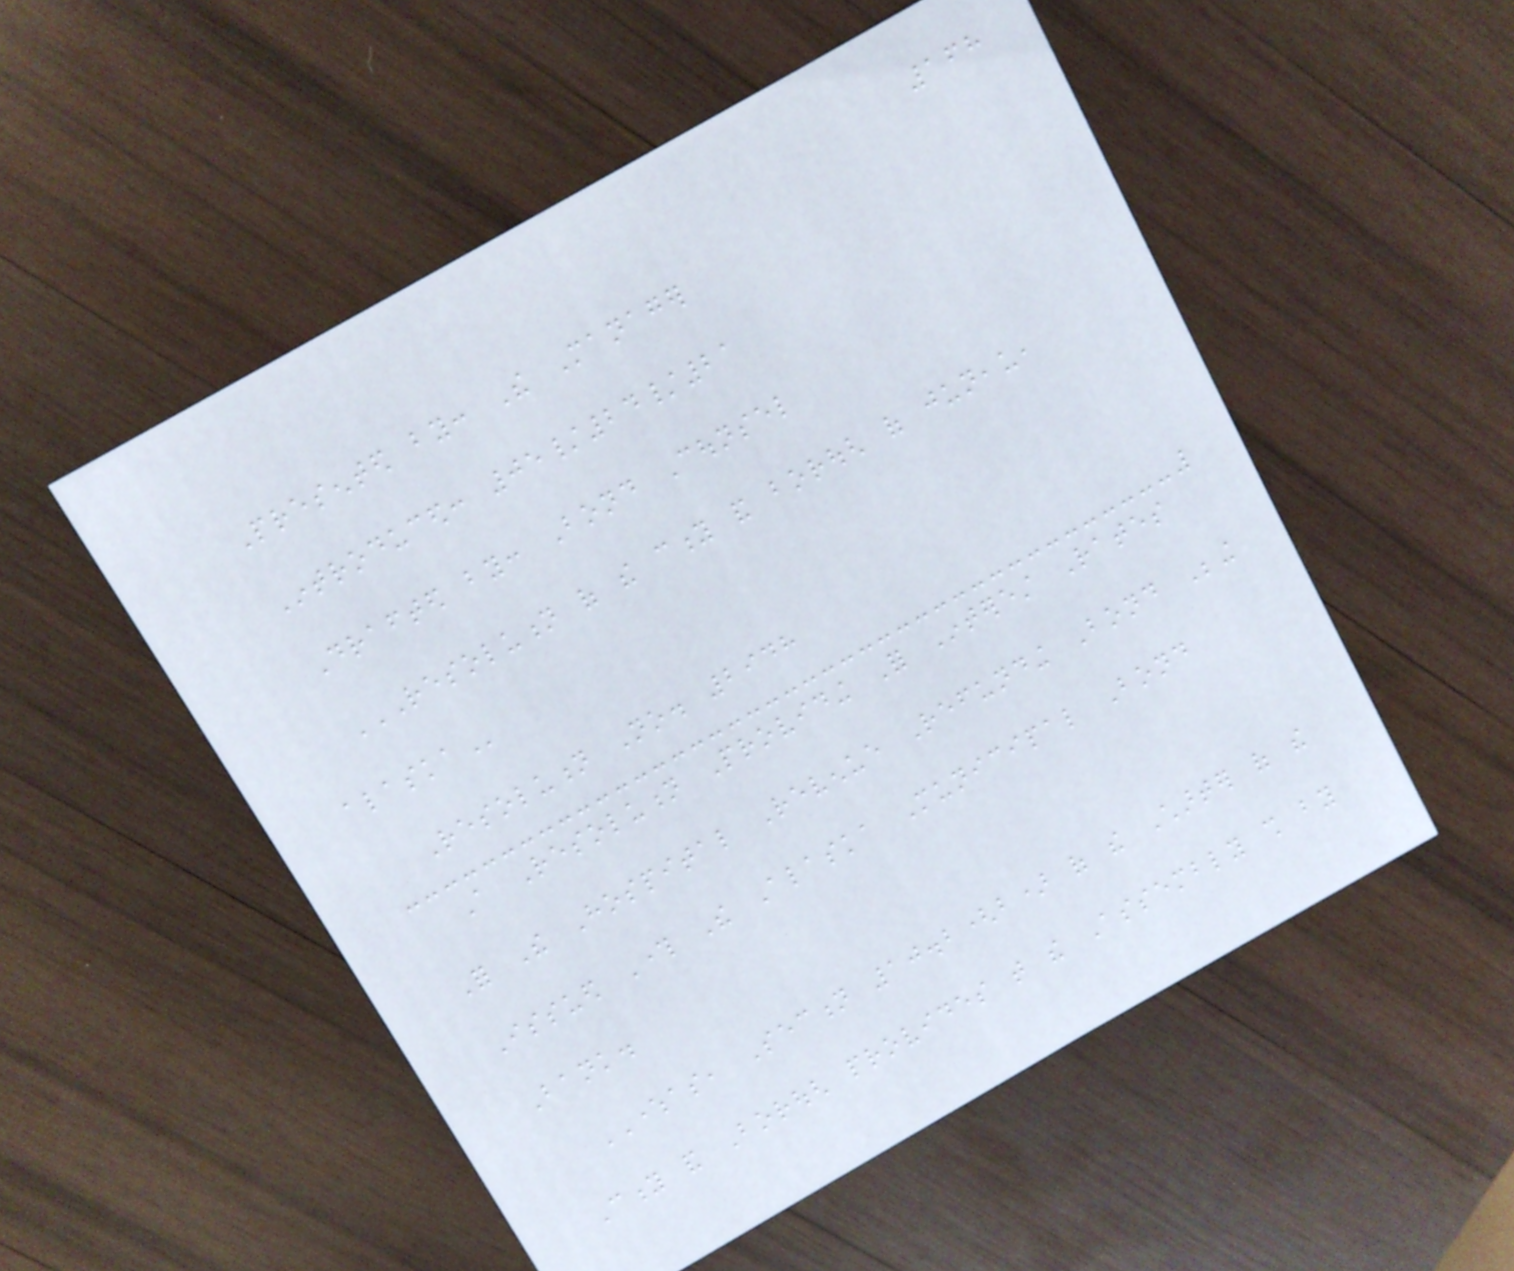168
Presented by: The Manager
Introduced: 05/24/21
Drafted by: Bond Counsel
RESOLUTION OF THE CITY AND BOROUGH OF JUNEAU,
ALASKA
Resolution No. 2948
A Resolution Providing For Interest Rates
For The Hospital Revenue Refunding Bond Being
Issued Through The Alaska Municipal Bond
Bank.
WHEREAS, Section 10.2(b) of the Charter of the
City and Borough provides that the Assembly shall by
